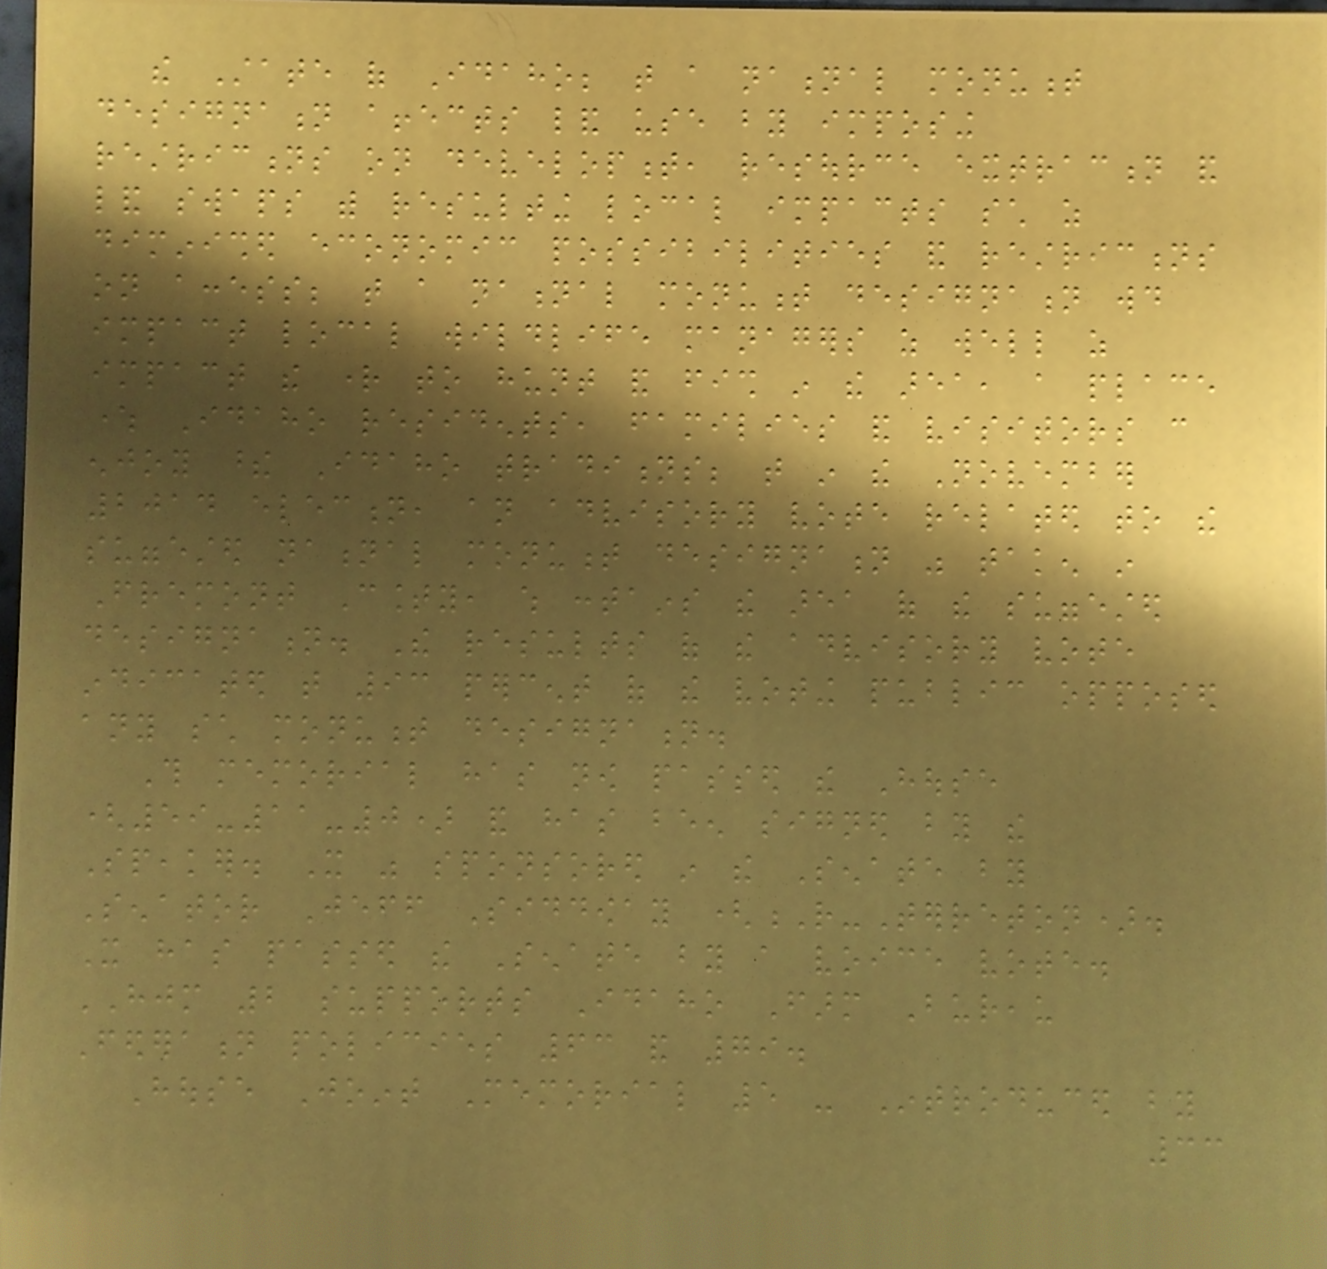the State of Idaho; that a national monument
designation affects land use by imposing
restrictions on development, resource extraction and
land swaps with resulting local impacts such as
diminished economic possibilities and restrictions
on access; that a national monument designation would
impact local wildlife managers as well as
impact the right to hunt and fish in the area, a place
where Idaho residents, families and visitors can
enjoy these Idaho traditions; that in the November
2014 election, an advisory vote related to the
suggested national monument designation was taken in
Fremont County, which contains the area of the suggested
designation. The results of the advisory vote
indicated that 93 percent of the voting public opposed
any such monument designation.
This memorial has now passed the House
(59-11-0) and has been signed by the
Speaker. It was sponsored in the Senate by
Senator Jeff Siddoway (R-Terreton).
It has passed the Senate by a voice vote.
HJM 2 supports Idaho Farm Bureau
Federation policies 63 and 79.
House Joint Memorial 5 - Introduced by
33
